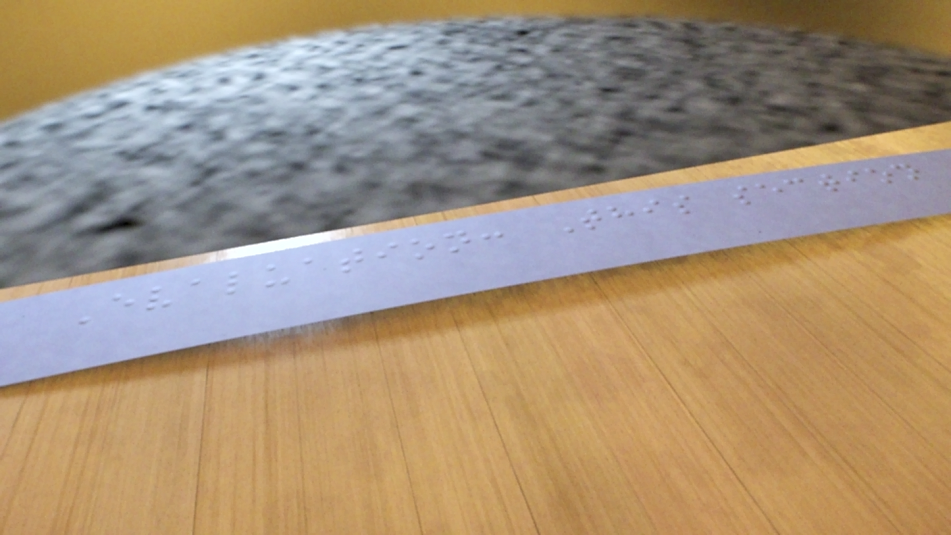Evaluation: This section
